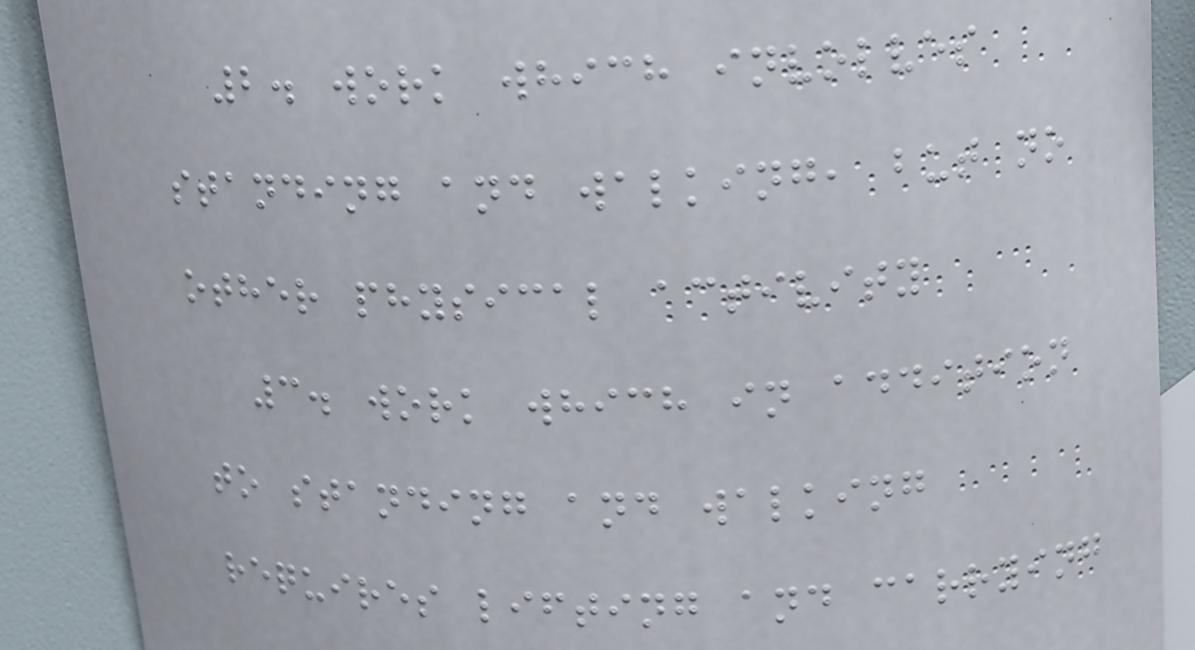2. work which involves
standing and walking, but no
other physical activity
3. work which in addition
to standing and walking
requires lifting and carrying
